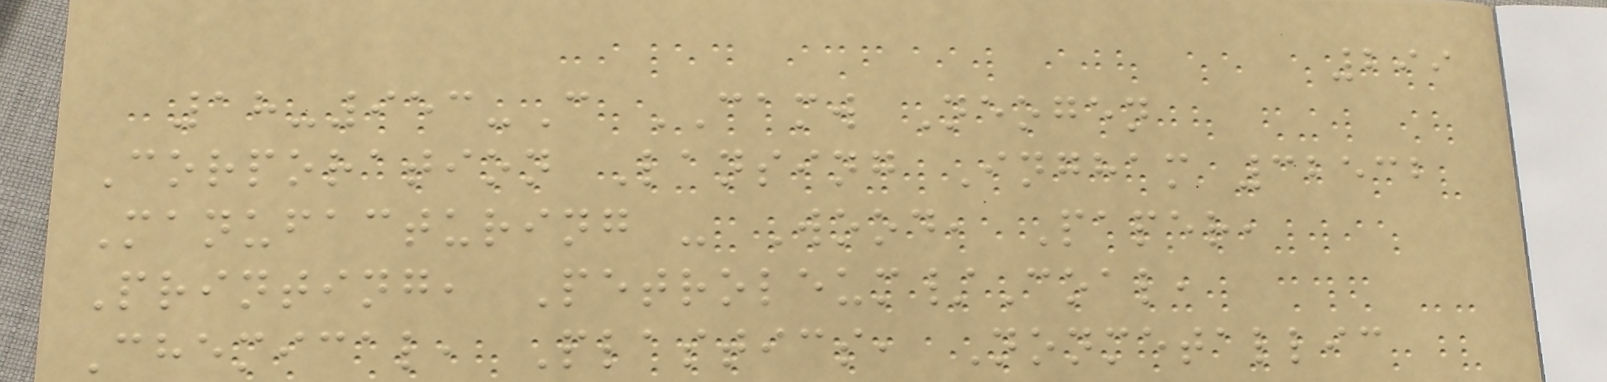299
18-953-C CAMW Neogen
Corporation Lansing Ingham 32532
Manufacturing - Wood, Paper,
Printing, Petroleum/Coal,
Chemical, Plastics, Nonmetallic
